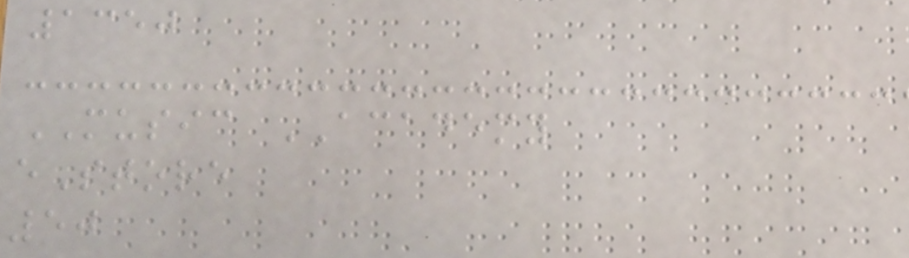1350
MUSIC ACADEMY
eStore
50
